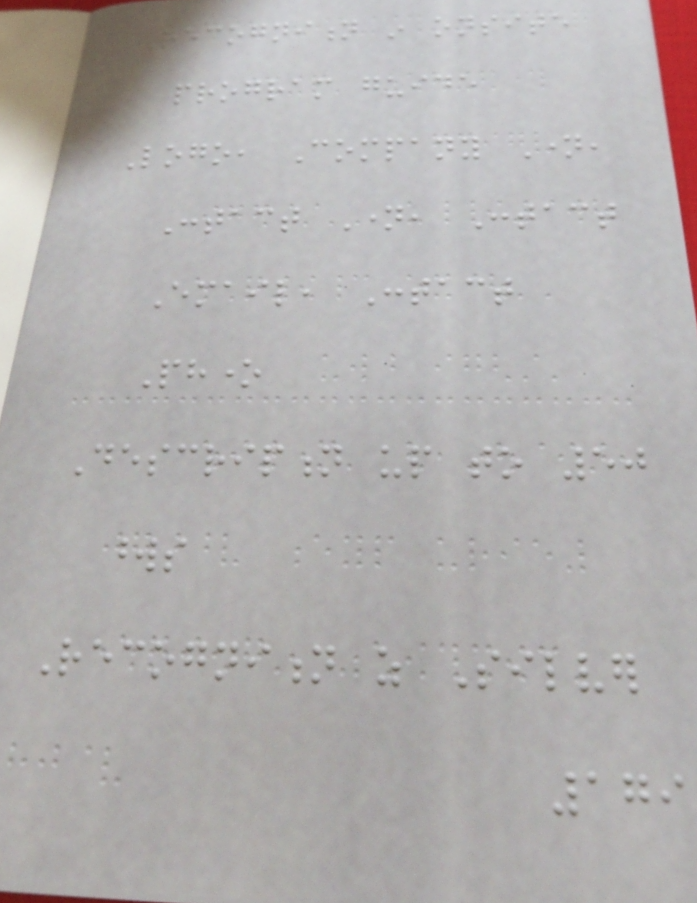Recognition in onsite
program guide
Logo, Company Name,
Contact Name, Contact
Email, Contact
Phone
Description up to 50
words
Recognition as Silver
179
